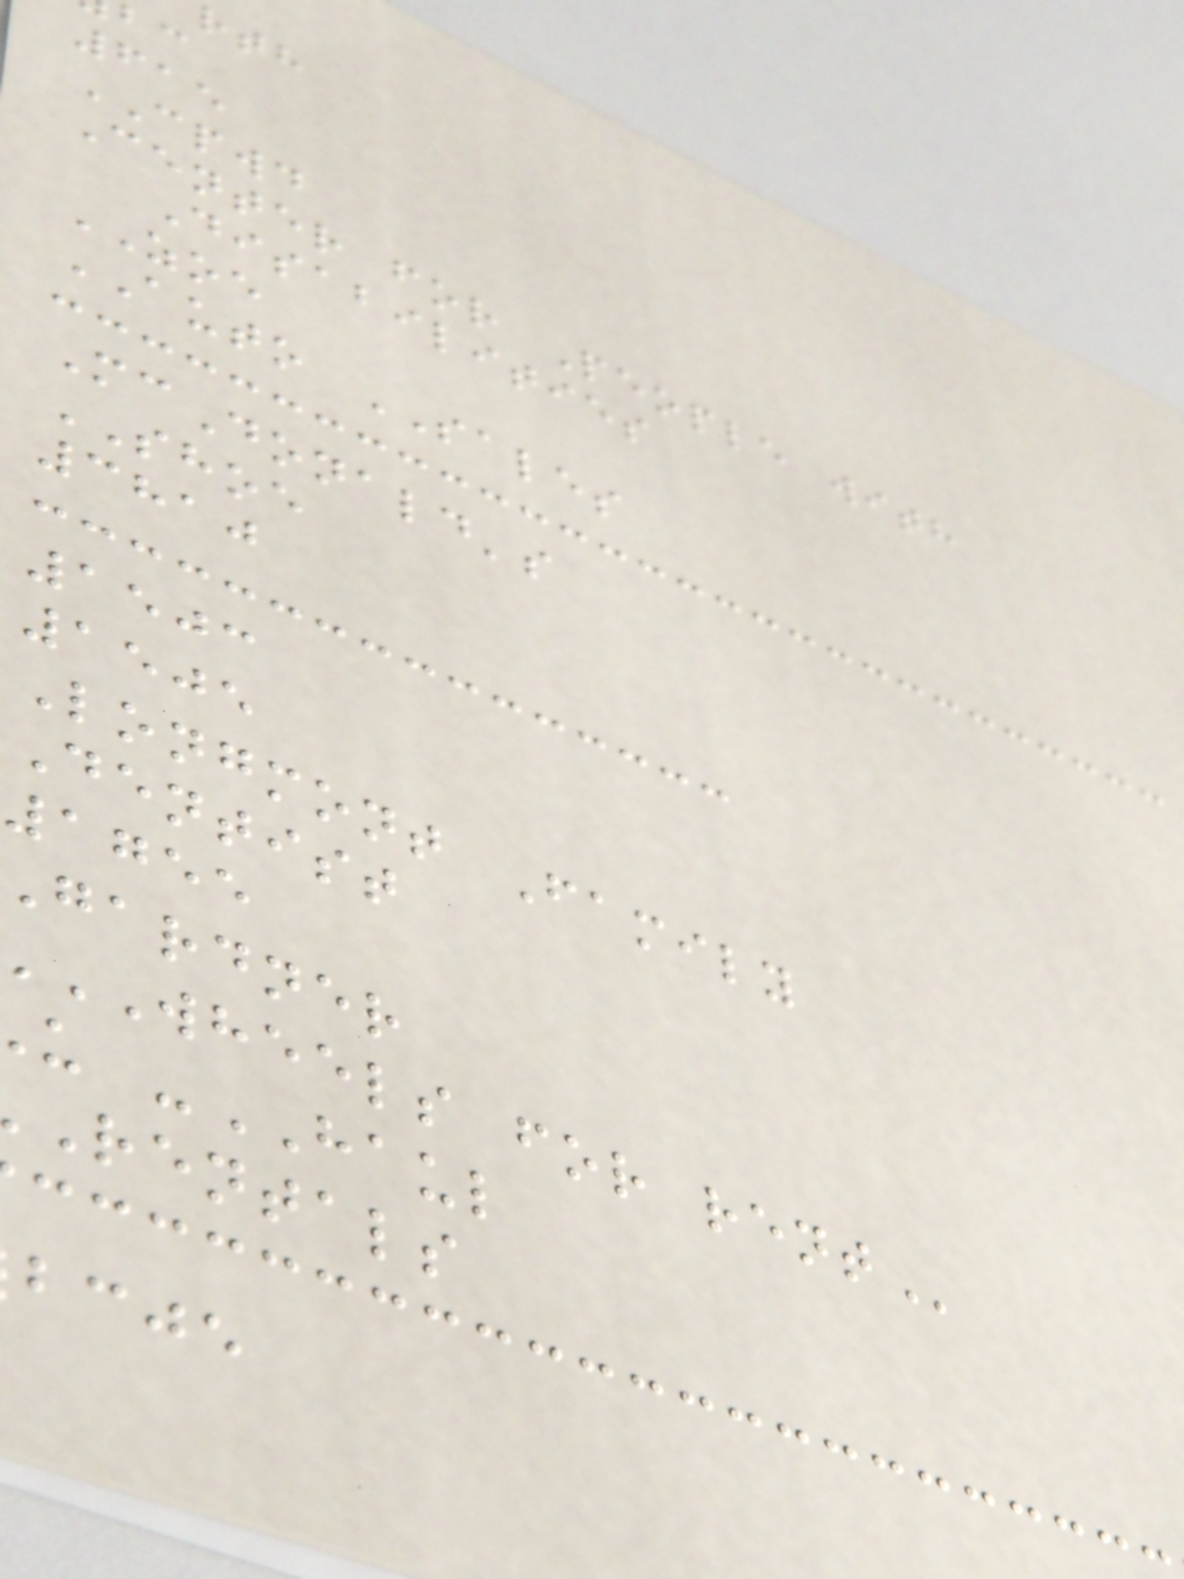615
CPWD
Center for People with
Disabilities
ZOE
AUTO SALES
McDonald's
SHOE
3810
1503
1505
Longmont Family
Dentist
1755
gardner
WHEELS for
u -HAUL
rentals
bcje
